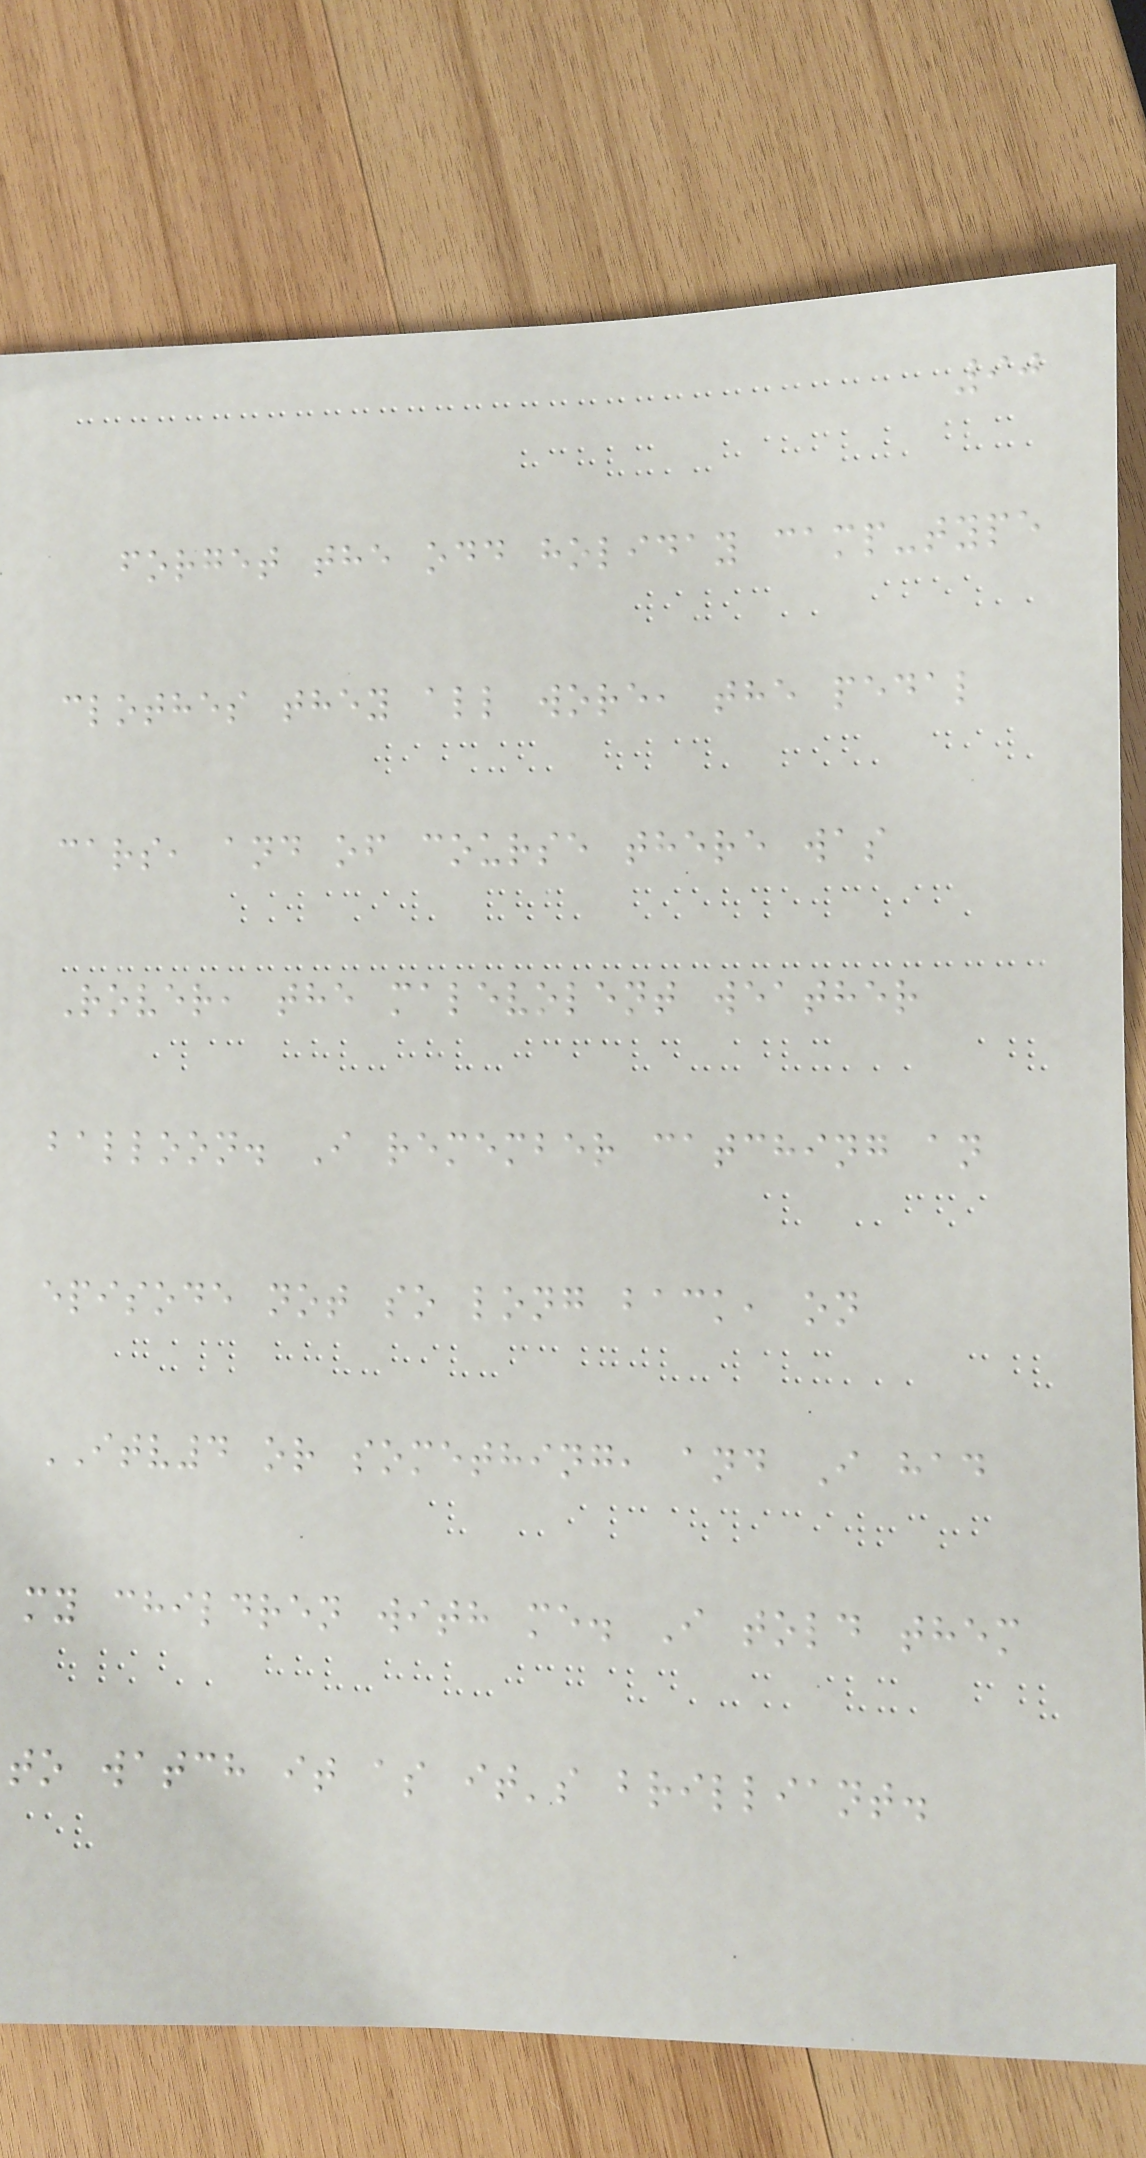90
forget the odd holiday camp-type
clothes they all wore, the pedal
cars, and of course there was
Rover, the malevolent weather
balloon. I remember catching an
episode not so long back, on
ITV4 or something, and I had
my children with me. I told them
to watch it as it's brilliant.
